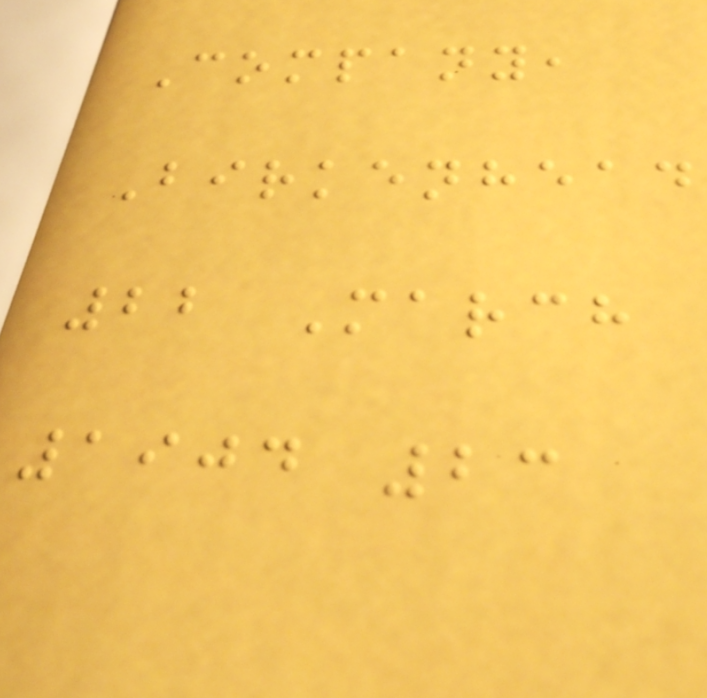Company,
Birkenhead
22 March
1904 23
